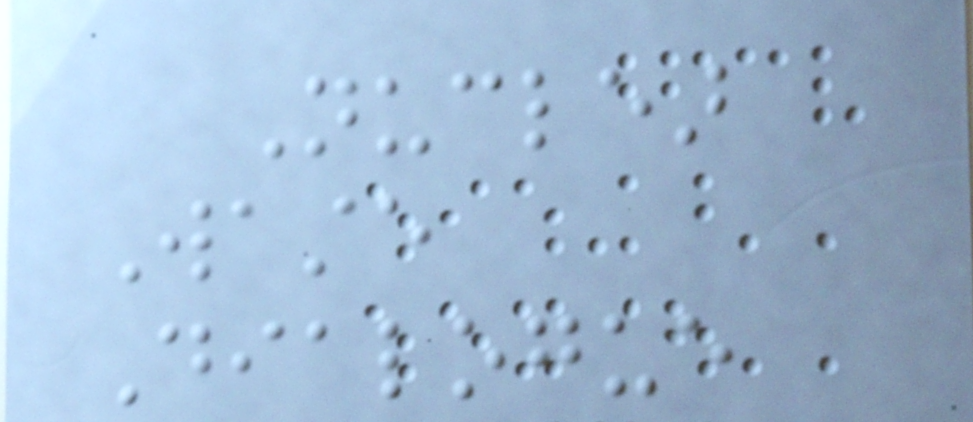Nuclear
Waste
Dialogue
